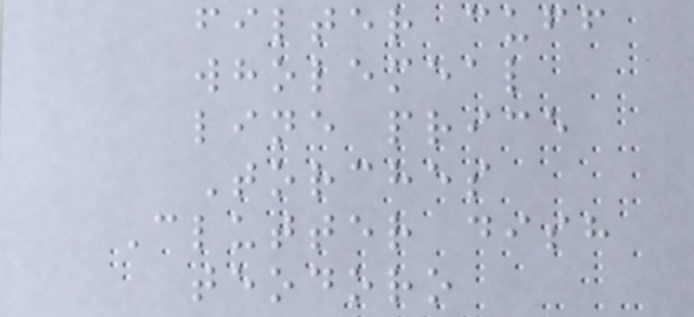filter cuff
wholemeal
line price
Torches
Clutter dish
teodoro
